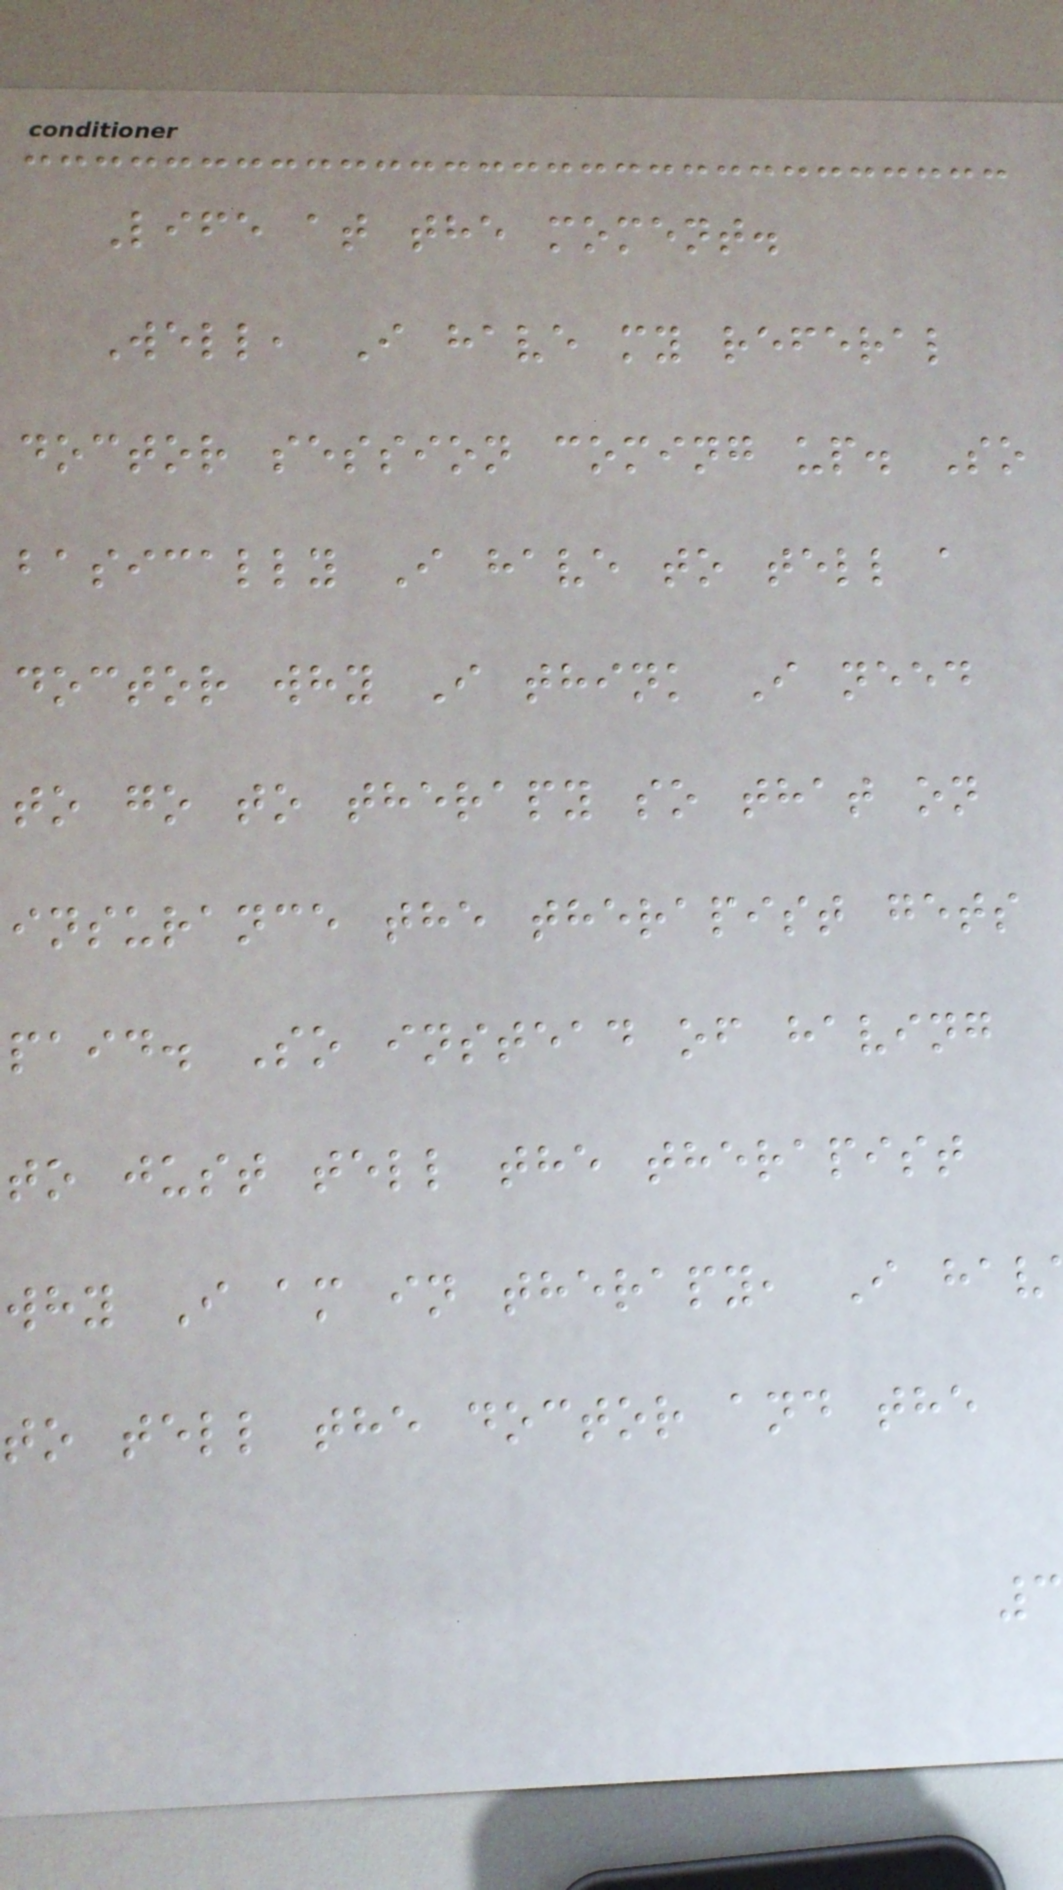Life at the moment.
Well, I have my referal
doctor session coming up. So
basically I have to tell a
doctor why I think I need
to go to therapy so that on
insurance the therapist gets
paid. So instead of having
to just tell the therapist
why I am in therapy, I hav
to tell the doctor and the
